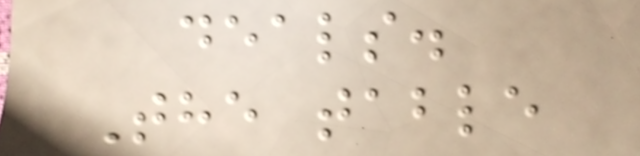deals.
The table
